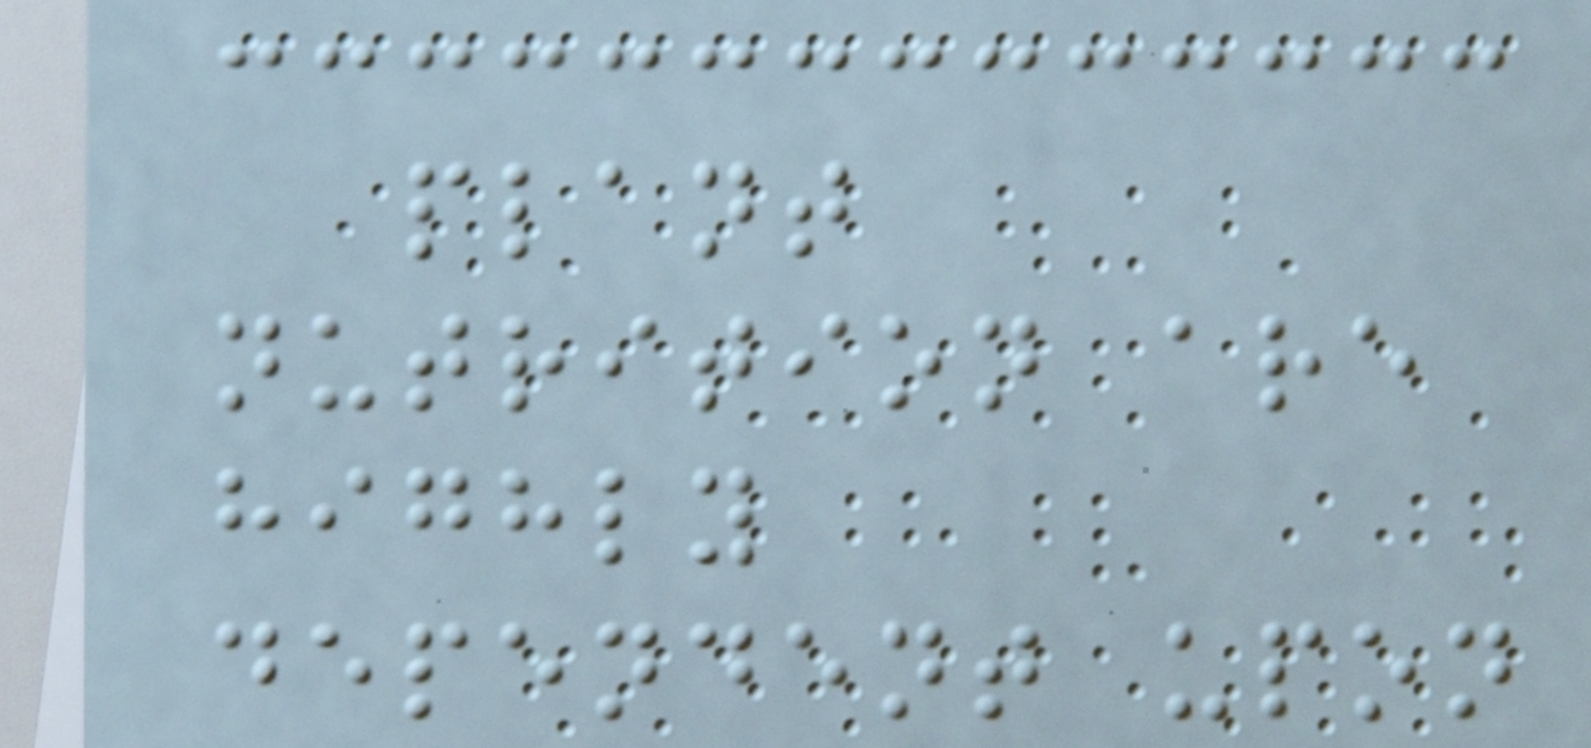plant
nutrition are
highly
dependent upon
